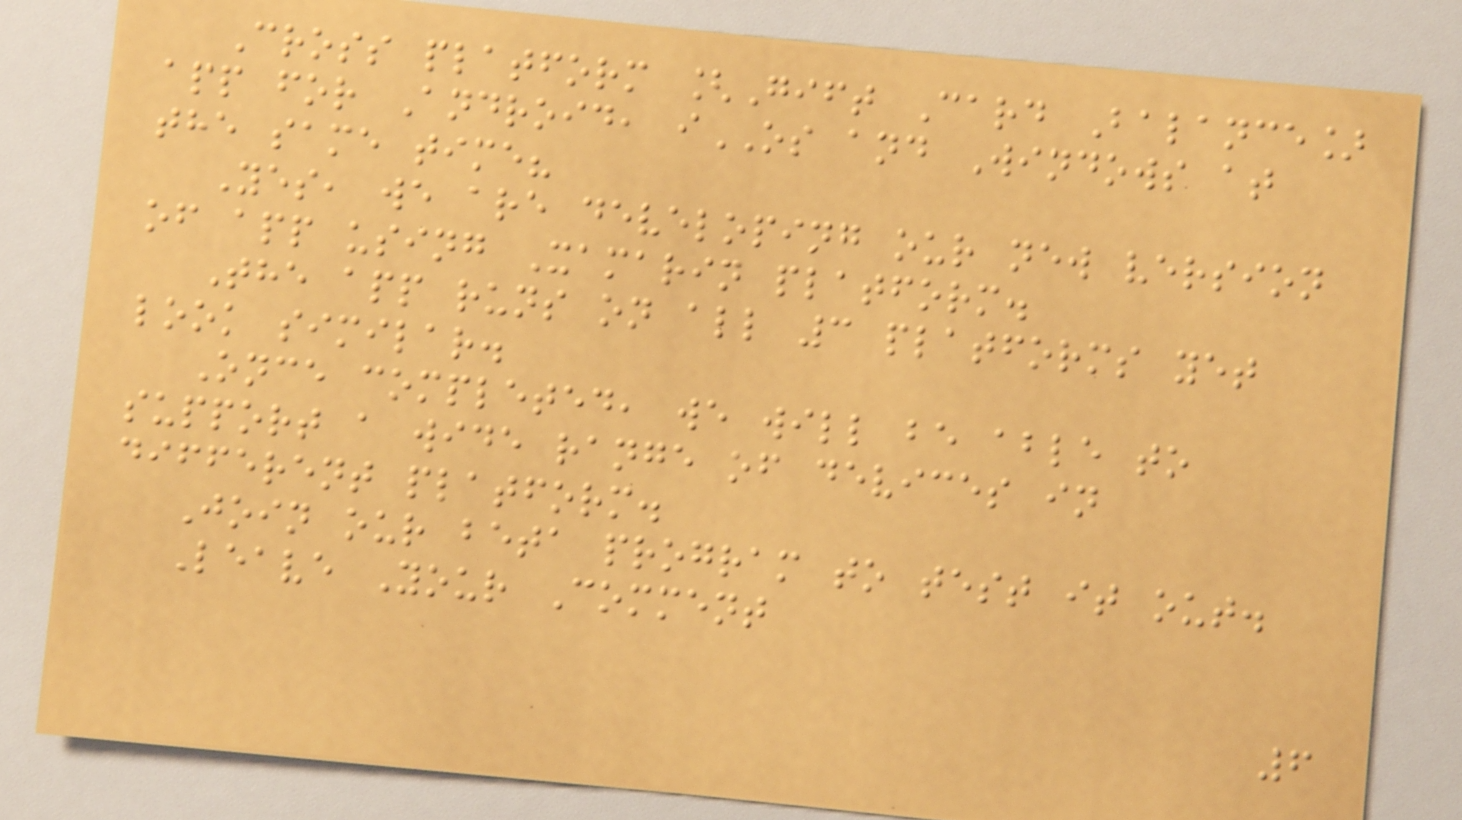Cross platform [Gift Card Balance]
app for Android, iOS and Windows at
the same time?
Yes, we are developing our new version
of app using Xamarin platform.
The app runs on all 3 platforms yet
look similar.
Once completed, we will be able to
support a wide range of devices in
different platform.
Join our beta program to test it out.
Leave Your Comment
6
